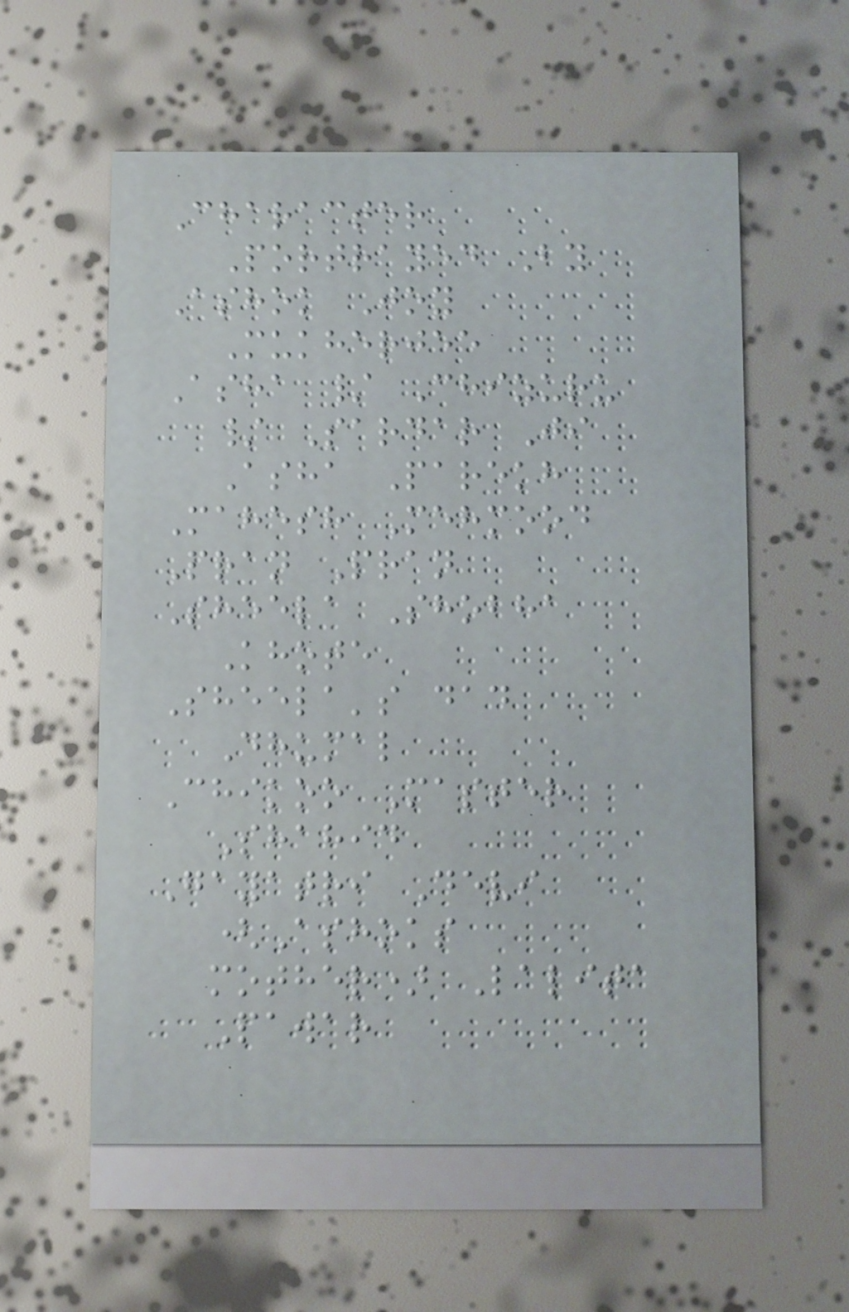Character
Portrayed By
Ashok Joy
Mukherjee
Asha / Chizuru
/ Sardar Ji
Asha Parekh
Mahesh Mehmood
Pran Pran
Sheela Shobha
Khote
Sheela's dad
Dhumal
Chikoo Master
Shahid
Gayatri Devi
(Ashoks
mother) Lalita
Pawar
